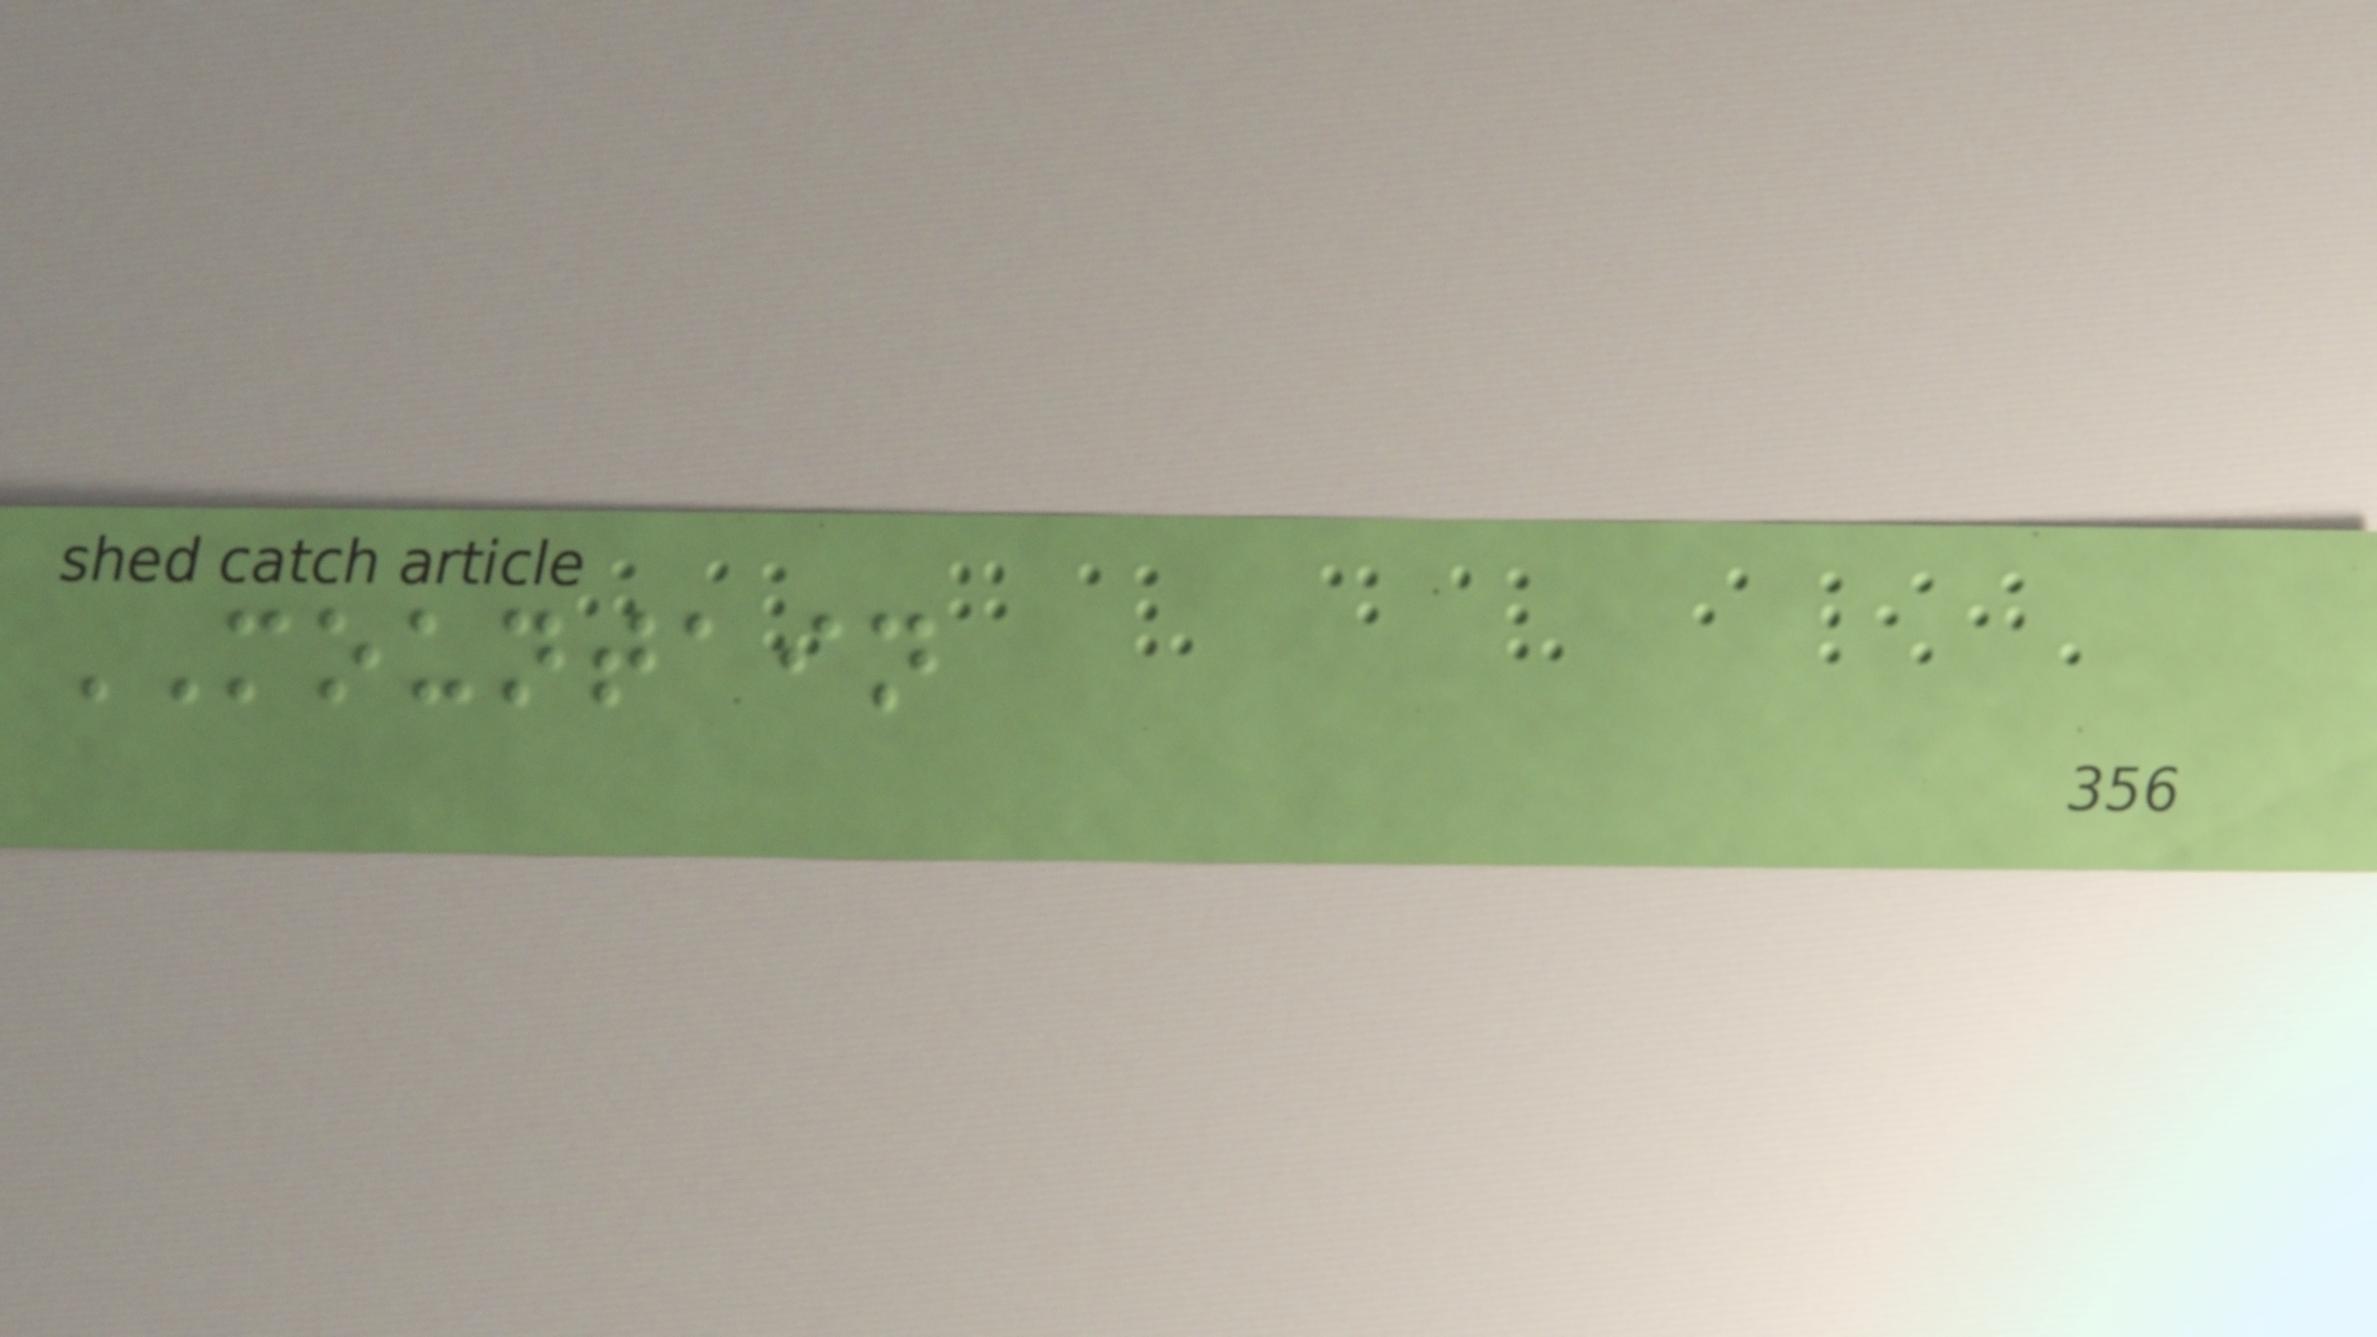MOUNTAIN
